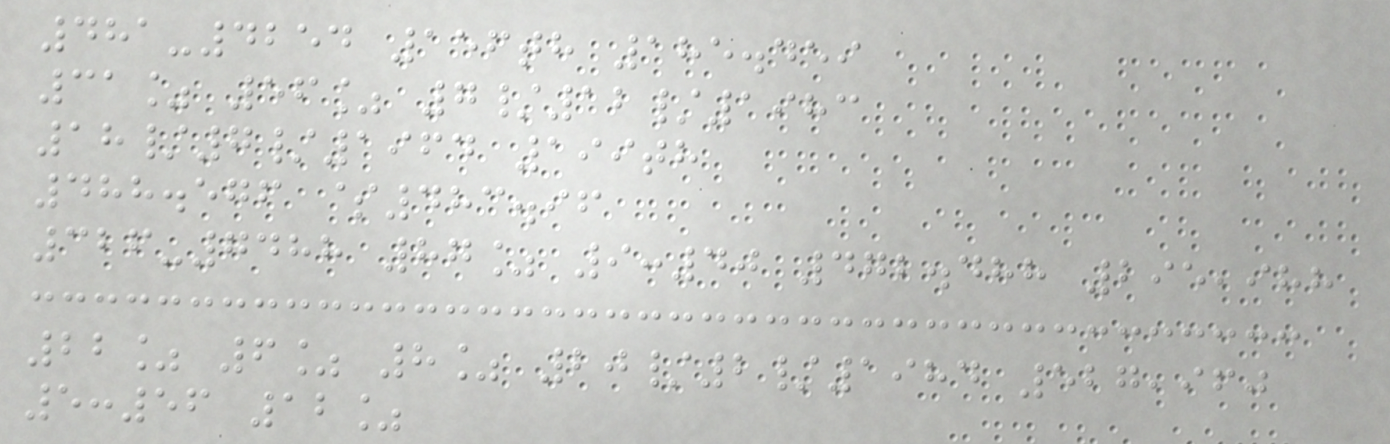481-4254 156th 185.459
31% 56% 7/12/1983
18/7/1964 199th
488.576 $483.96
326-7488 87% 9:40 472.488 295,988
22% 6% 8% 20/2/1984 527,960
5:56 12%
